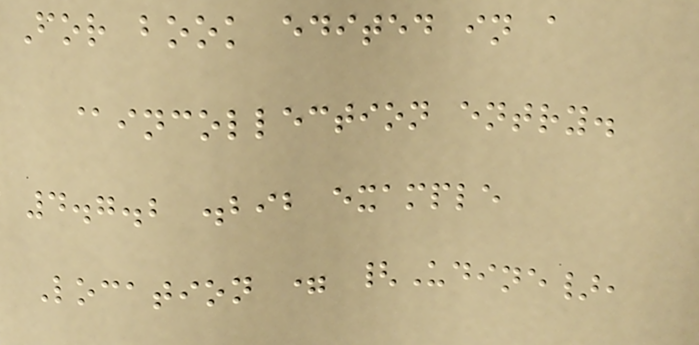For book edited in a
@incollection entry.
4.7.2 .bib example
Location = {Udine},
